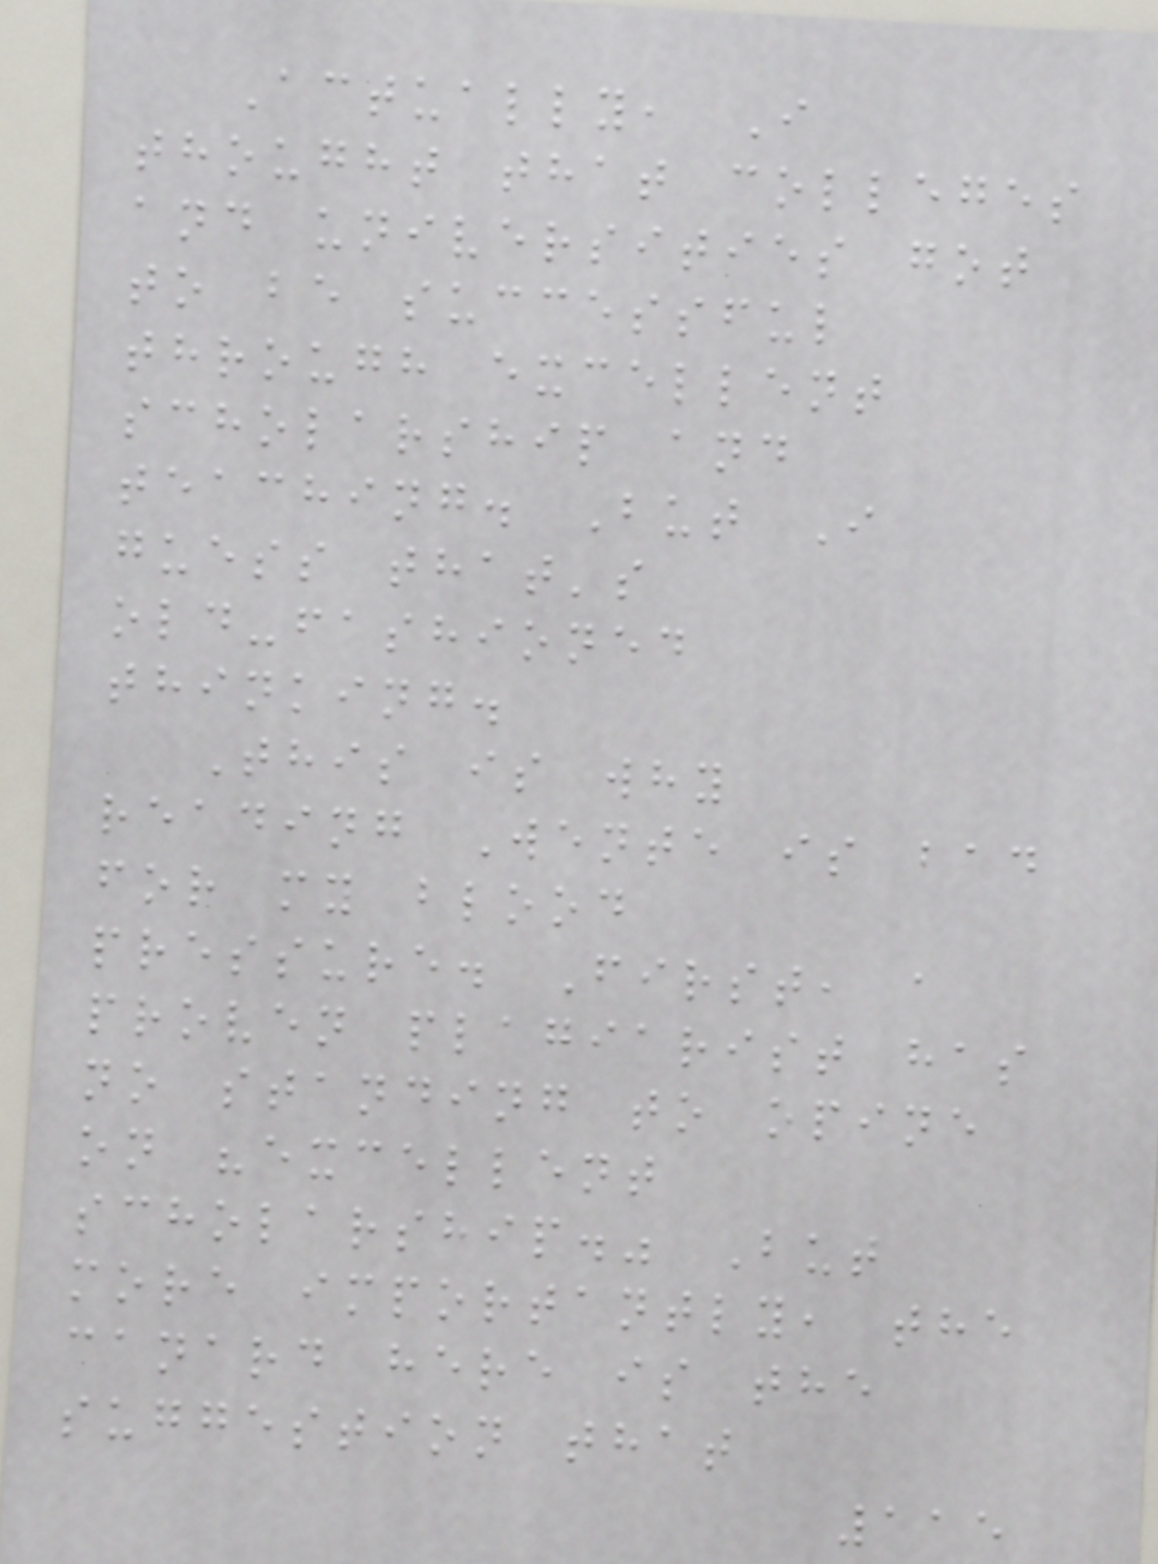Actually, I
thought that colleges
and universities got
to be successful
through excellent
scholarship and
teaching. But I
guess that's
old-fashioned
thinking.
This is why
reading Wente is bad
for my blood
pressure. First, a
proven plagiarist has
no standing to opine
on "excellent
scholarship." But
more importantly, the
canard here is the
suggestion that
115
